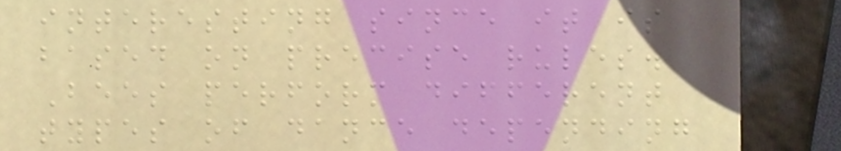interesting since it is
based on precise rules.
Bees perform different
types of dance depending
